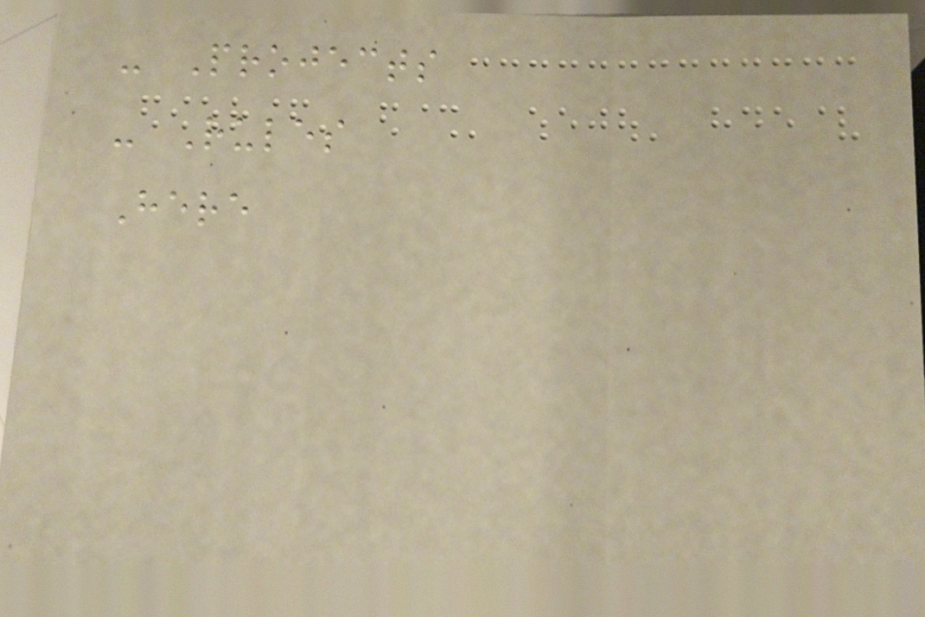- Projects
- Rules
Here
